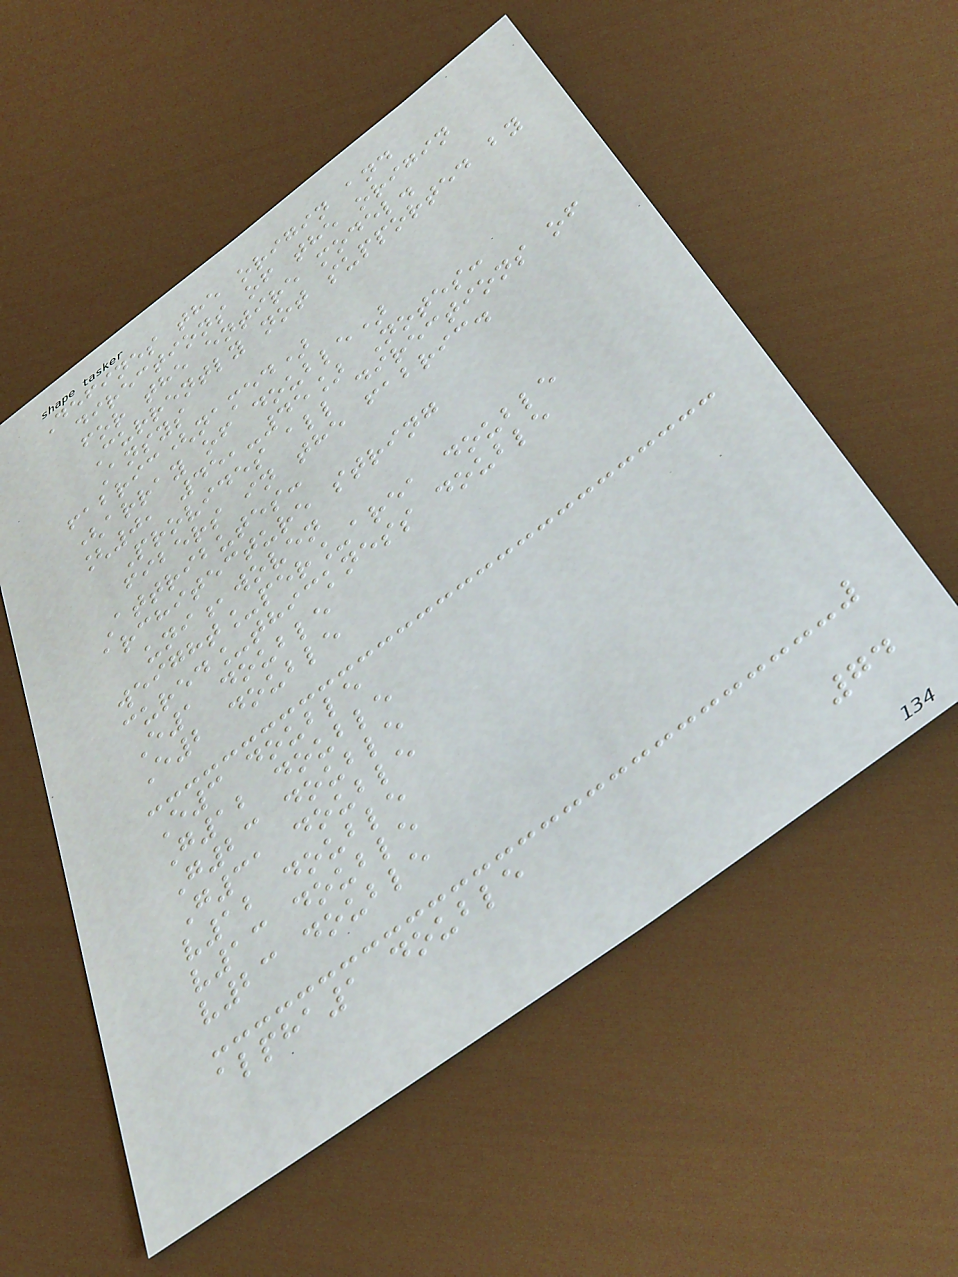Defines the origin and
directions of the origin
for the entire model.
Currently not supported by
Ansys
fabric(named)
(array of double)
[0, 45,-45] Notes:
Provides all directions of
fibers in the fabric.
Attributes:
architecture string
uni,woven
weight_per_area double
cured_thickness double
E1 double
E2 double
E3 double
G12 double
G23 double
G31 double
v12 double
v13 double
v23 double
alpha1 double
74
